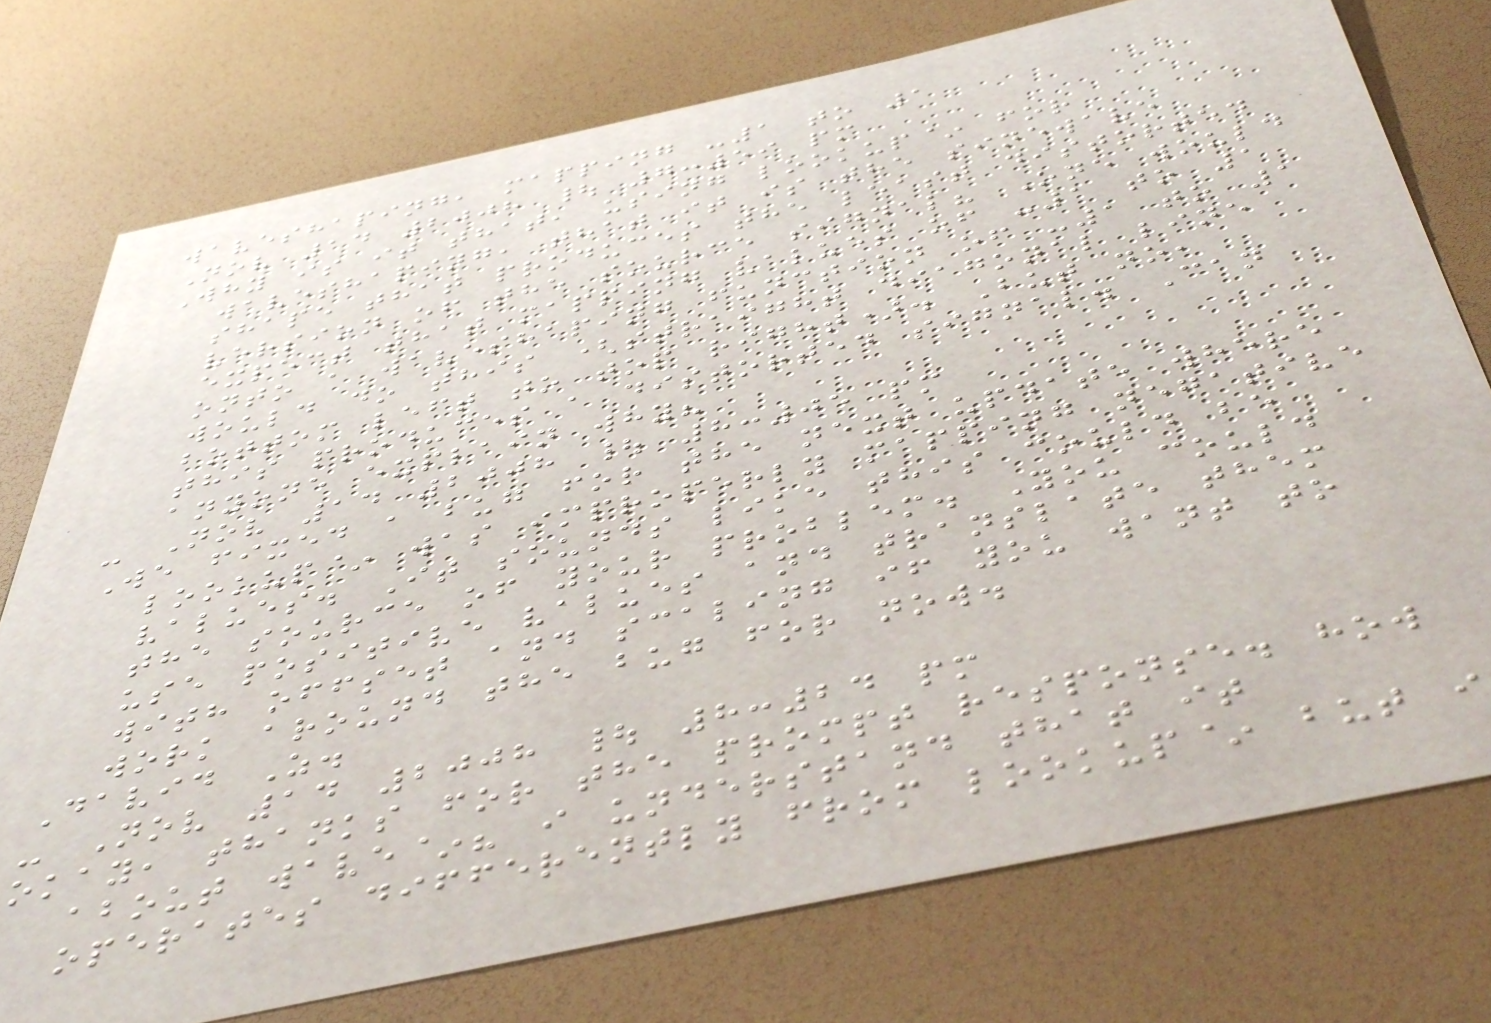waveshaping, mapping -1 to 1
Nov 14 2008 | 7:59 pm
Why is it that, using lookup~ for
waveshaping, that it is the sinewave
shape that produces the least distorted
version of the source signal? One would
expect that mapping values of -1 to 1
onto a waveshaping function of -1 to 1
would do this (straight diagonal line
bottom left to top right). But no,
this produces a distorted signal. Can
anyone explain why?
- Nov 14 2008 | 8:05 pm
We fixed a bug for the next update where
lookup~ was improperly mapping negative
values. It sounds like this could be
the source of your problem. You could
use positive values and translate them
with offset and scaling if you want to
work around the bug for now.
David Z.
- Nov 14 2008 | 8:24 pm
okay, thanks for the prompt response. how
about wave~? i understand that it
operates differently from lookup~ but i
